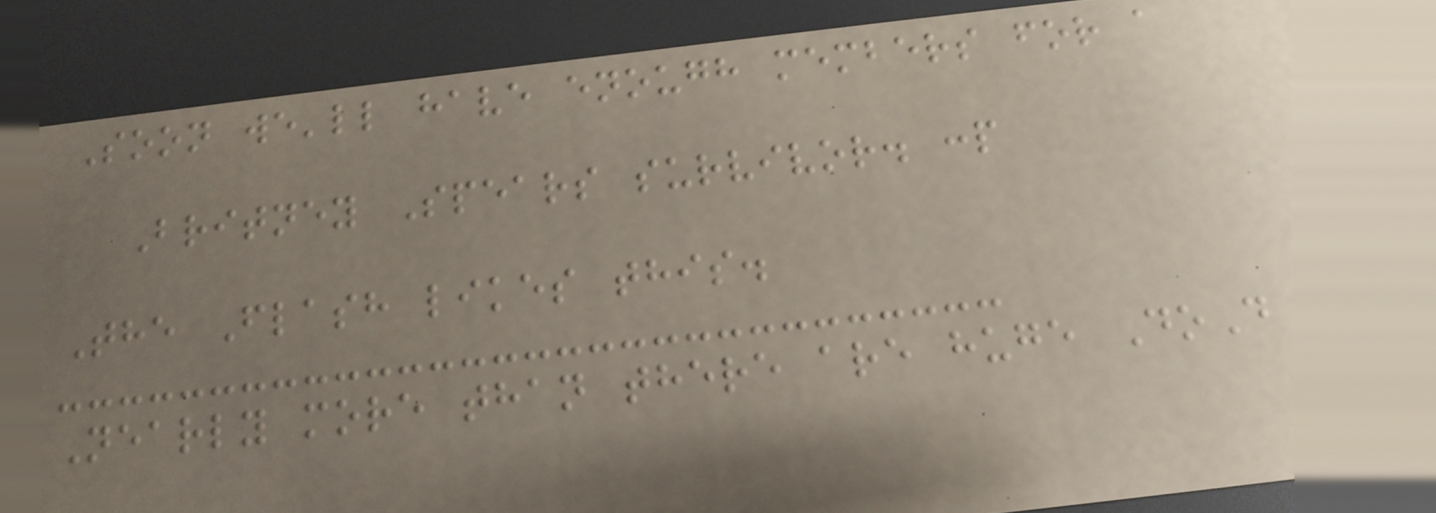Soon we'll have enough members for a
Britney Spears survivor. :p
The Flash likes this.
Nearly more than there are huge DoD
